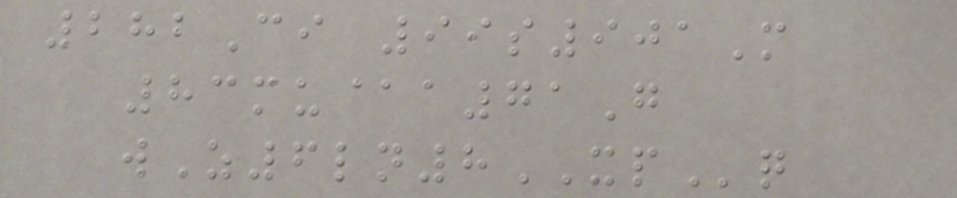282Ci 99s901M
83mu@a71G
wZ6ln8XPq
